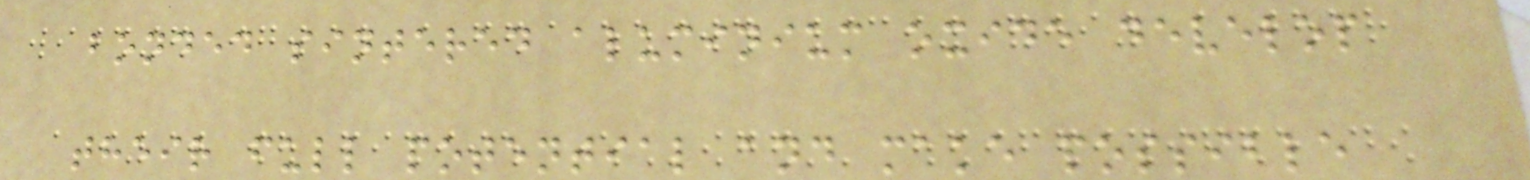bonded sintered aluminium oxide develop
their full potential and make possible
